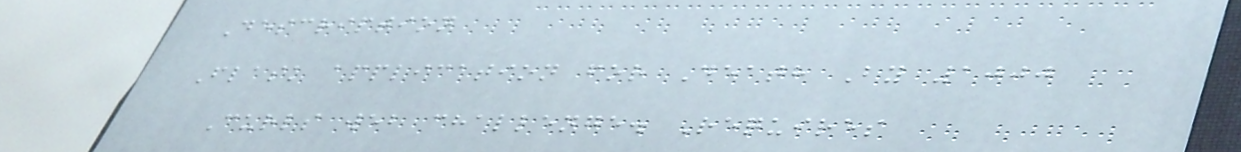Description
Flask application for Death By 1000
Curls web challenge. Requires
